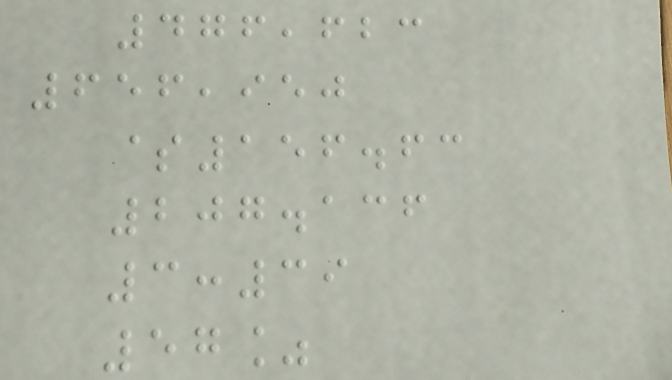476,623
656,950
$156.63
207.136
3:39
57%
